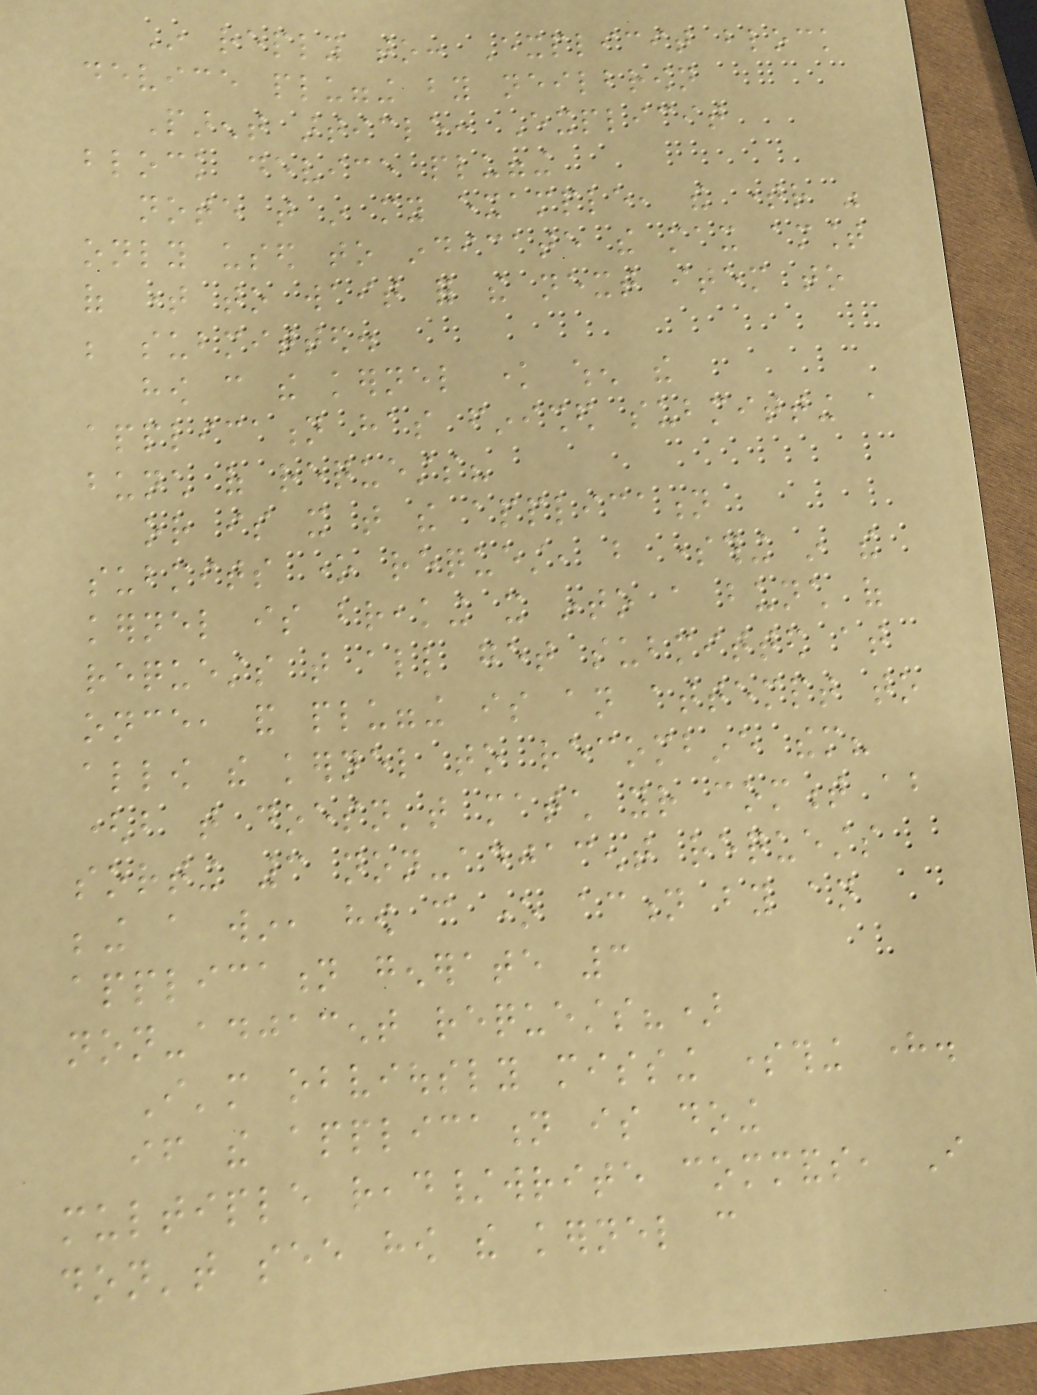In reply to: Explicit block
device plugging by neilbrown
Parent article: Explicit
block device plugging
note that in my example, the timer was
only used to indicate the max amount
of time to wait for the next item to
be submitted.
how can the kernel know when the
application has finished submitting a
bunch of requests?
or is it that the application
submits one request, but something in the
kernel is breaking it into a bunch of
requests that all get submitted at
once, and plugging is an attempt to
allow the kernel to recombine them?
(but that doesn't match your comment about
sorting 3 non-adjacent requests
being a win, how can one action by an
application generate 3
non-adjacent requests?)
I'm obviously missing something here.
if the application is doing
multiple read/write commands, I
don't see how the kernel can
